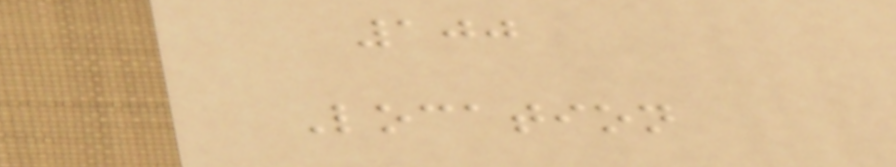100
Location
